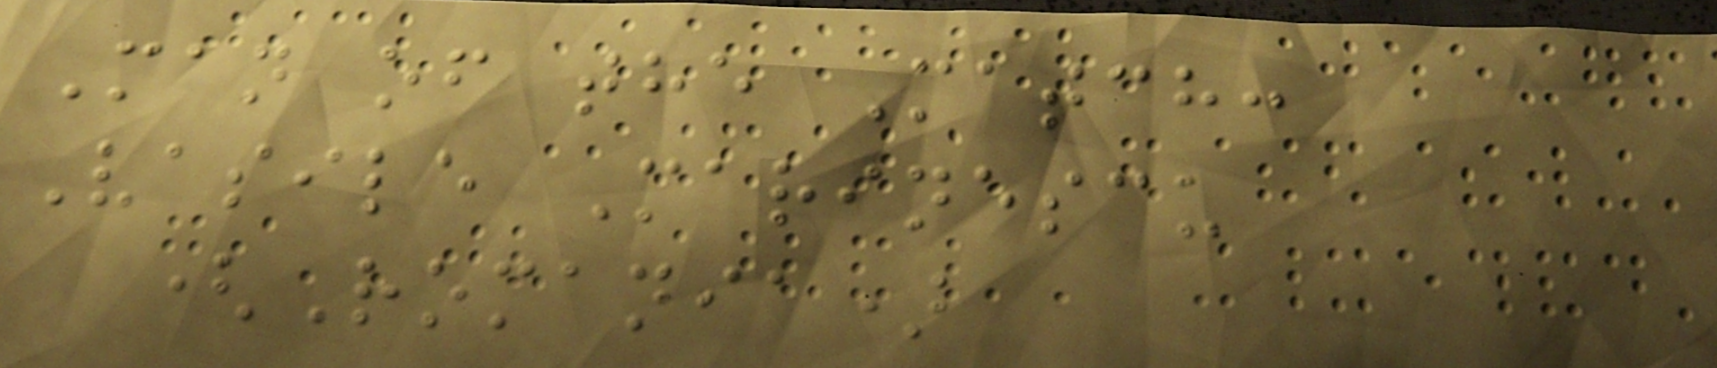Man of the Match:
Vasile Marinescu
(Romania)
